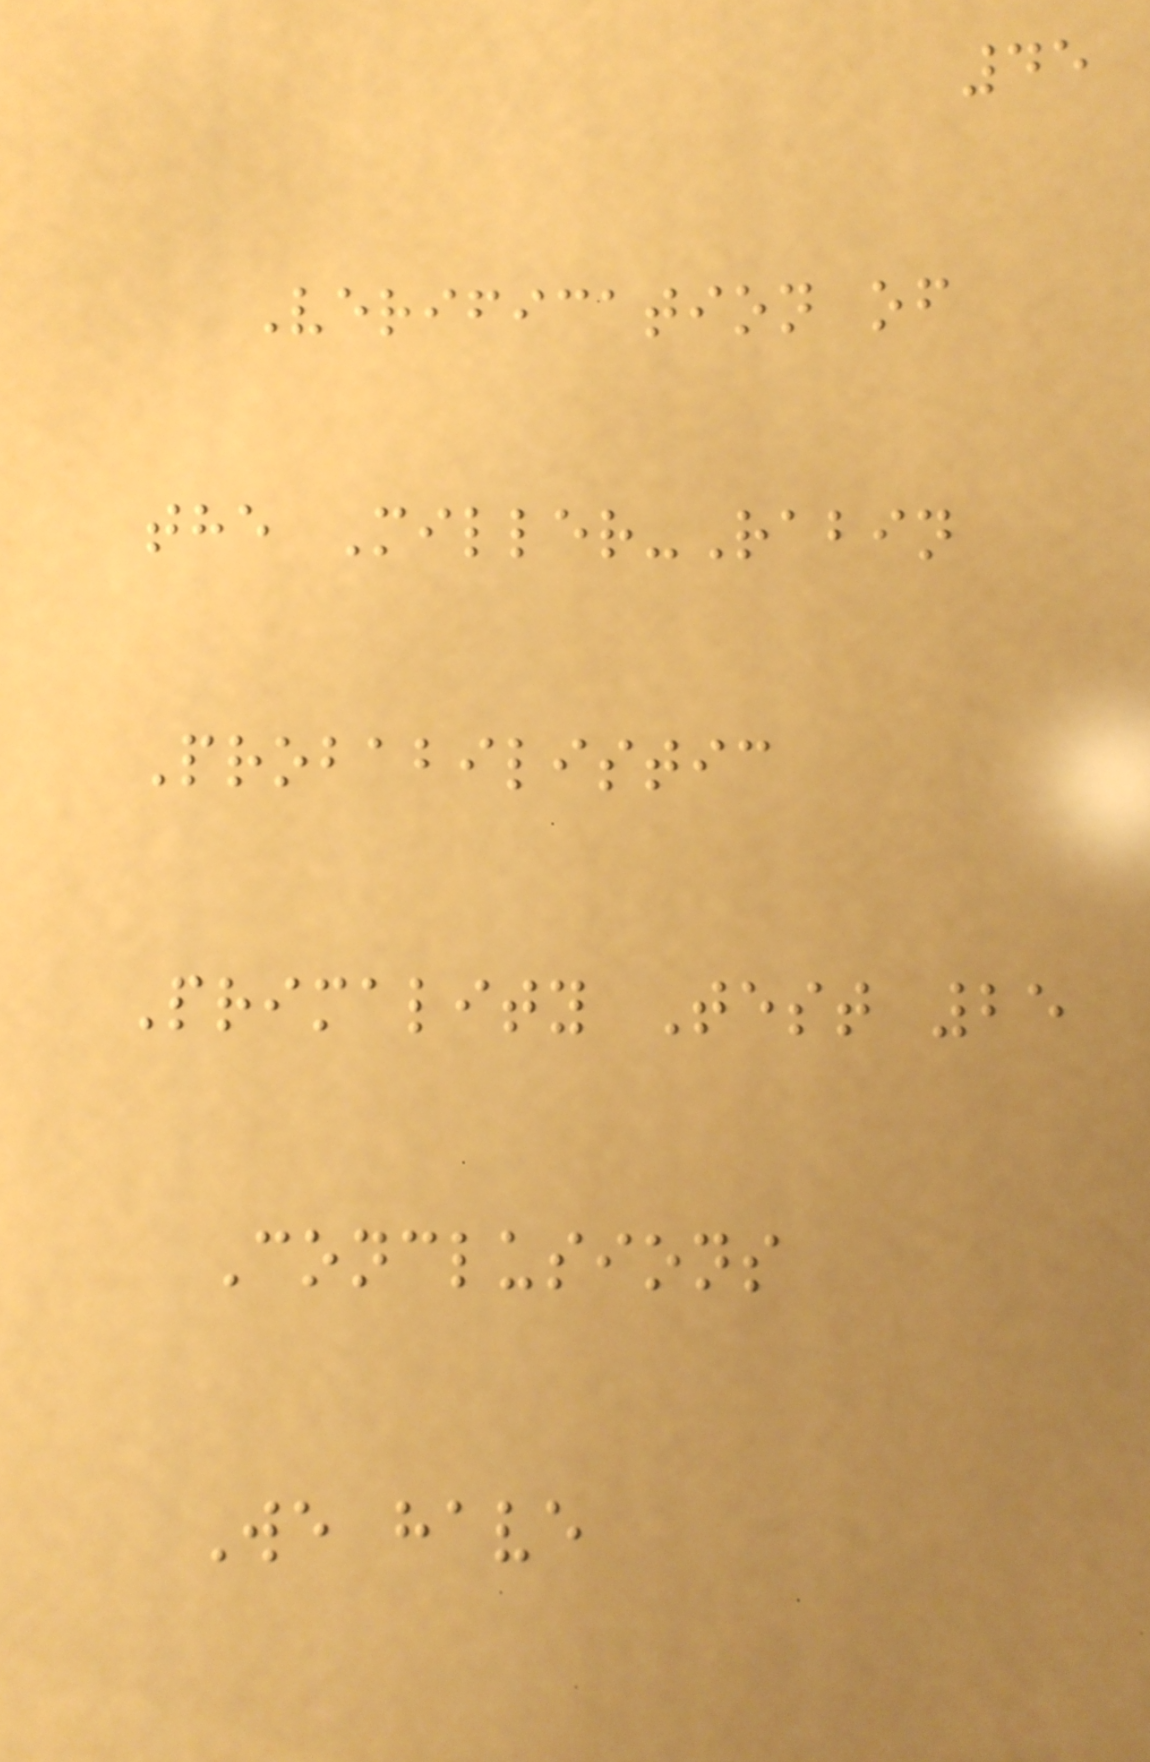45
Verification of
the Miller-Rabin
Probabilistic
Primality Test 25
Conclusions
We have
